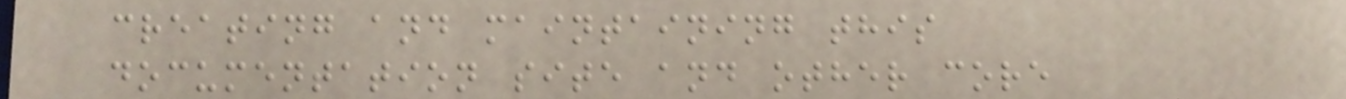creating and maintaining this
documentation site and other core
